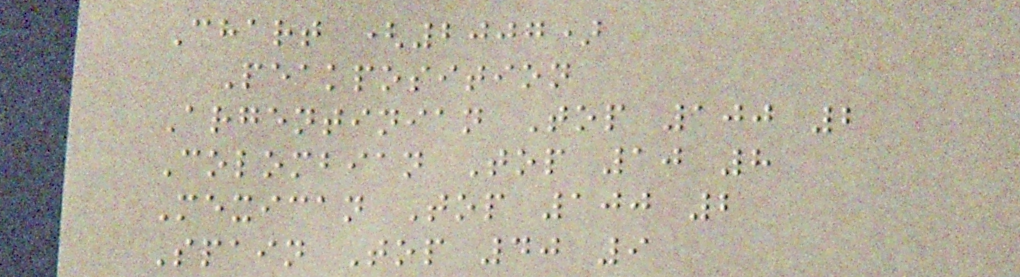Chart (2007)
Peakposition
Argentinian Top 100 2
Colombian Top 10 8
Mexican Top 100 2
Spain Top 40 9
